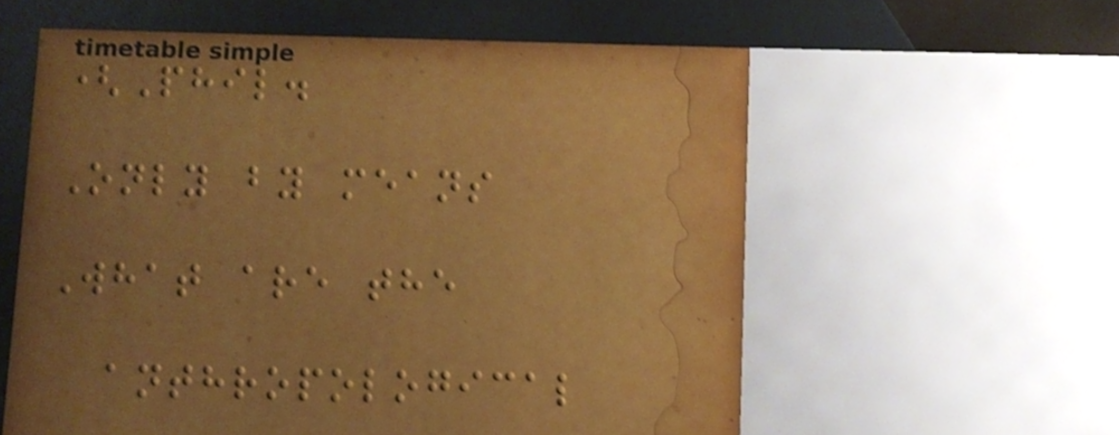(Phil.
Only by means
What are the
anthropological
